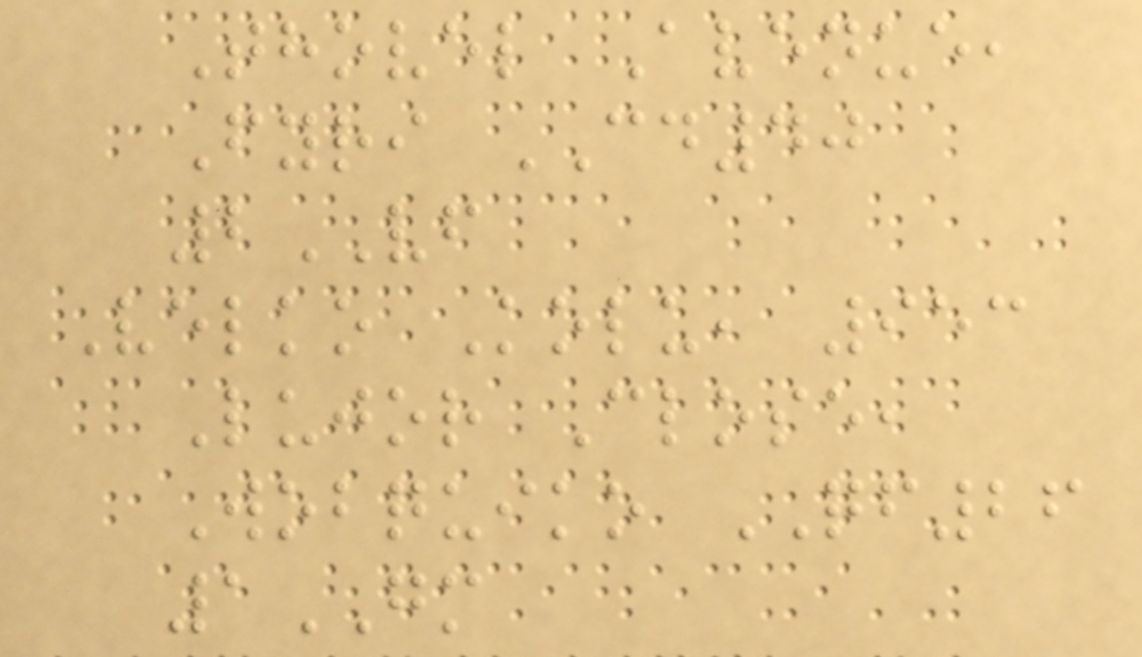Thovel Avenue,
Fyri CD40
2VF
Velko Kolu, 953
Lujor Close,
Wobquiko QF26
1GM
